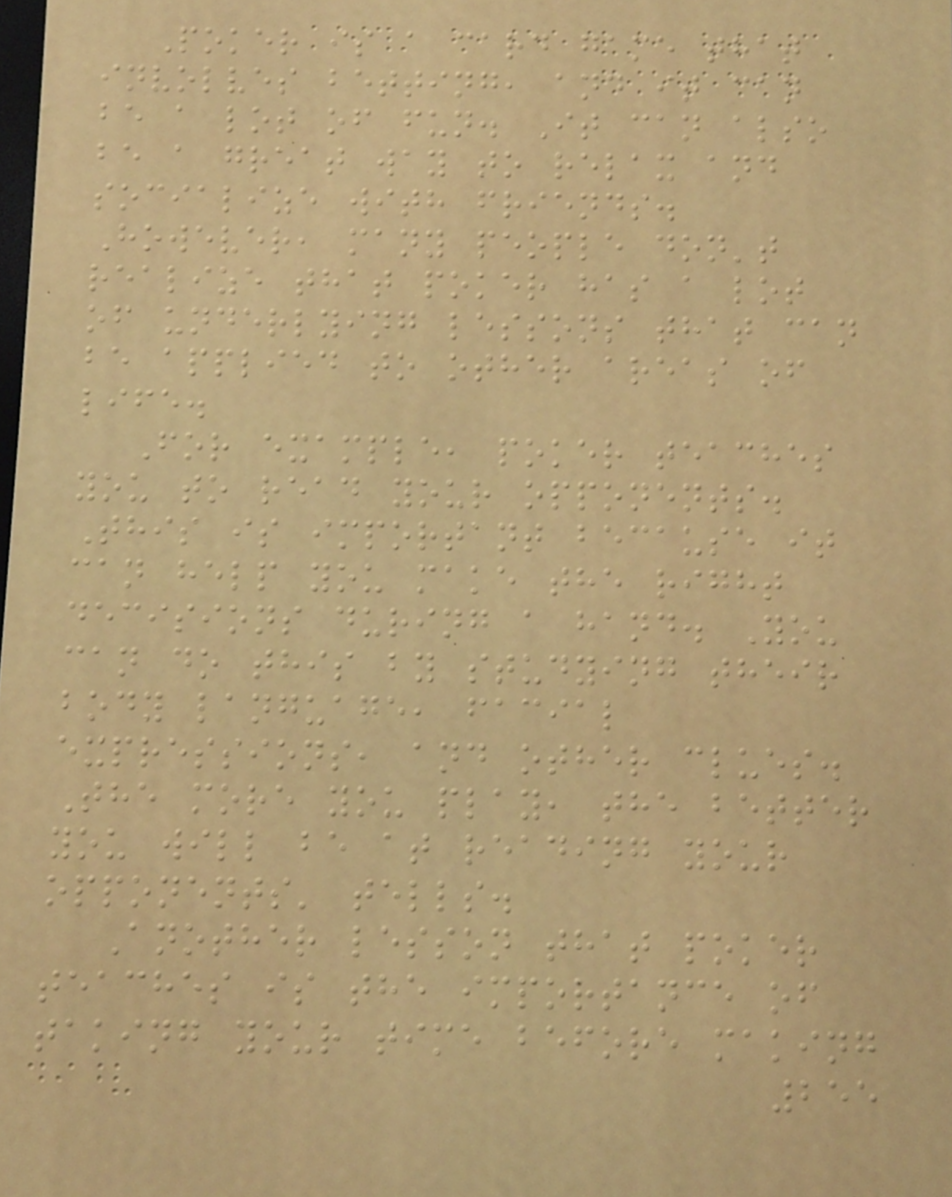Poker is a card game that
involves betting, and it can
be a lot of fun. It can also
be a great way to relax and
socialize with friends.
However, many people don't
realize that poker has a lot
of underlying lessons that can
be applied to other areas of
life.
For example, poker teaches
you to read your opponents.
This is important because it
can help you make the right
decisions during a hand. You
can do this by studying their
body language, facial
expressions, and other clues.
The more you play, the better
you will be at reading your
opponents' tells.
Another lesson that poker
teaches is the importance of
taking your time before making
255
